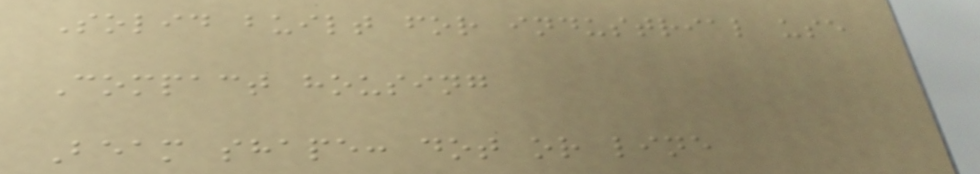Solid built for industrial use
Compact housing
Beam shape: dot or line
